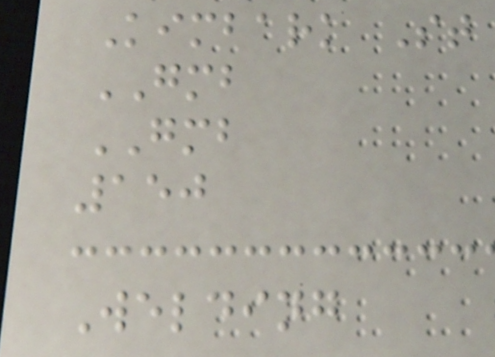Kimbark St
GMB
GMB
150
Welding
